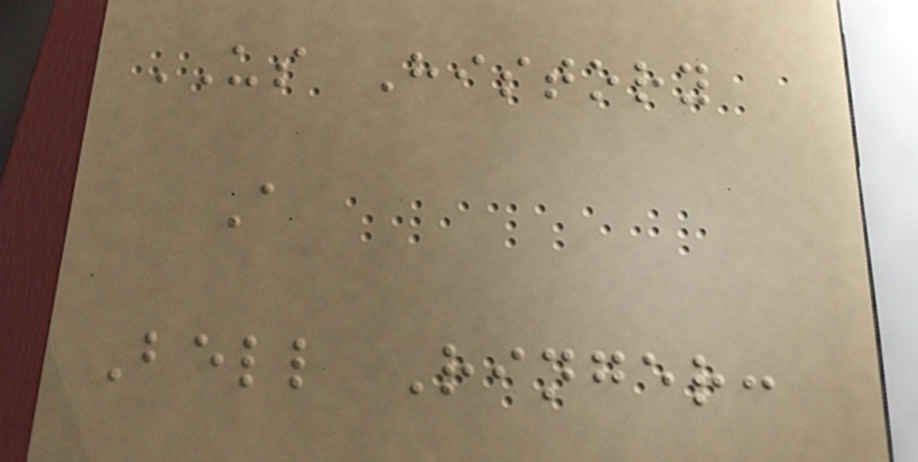US History
A
Bell Ringer:
